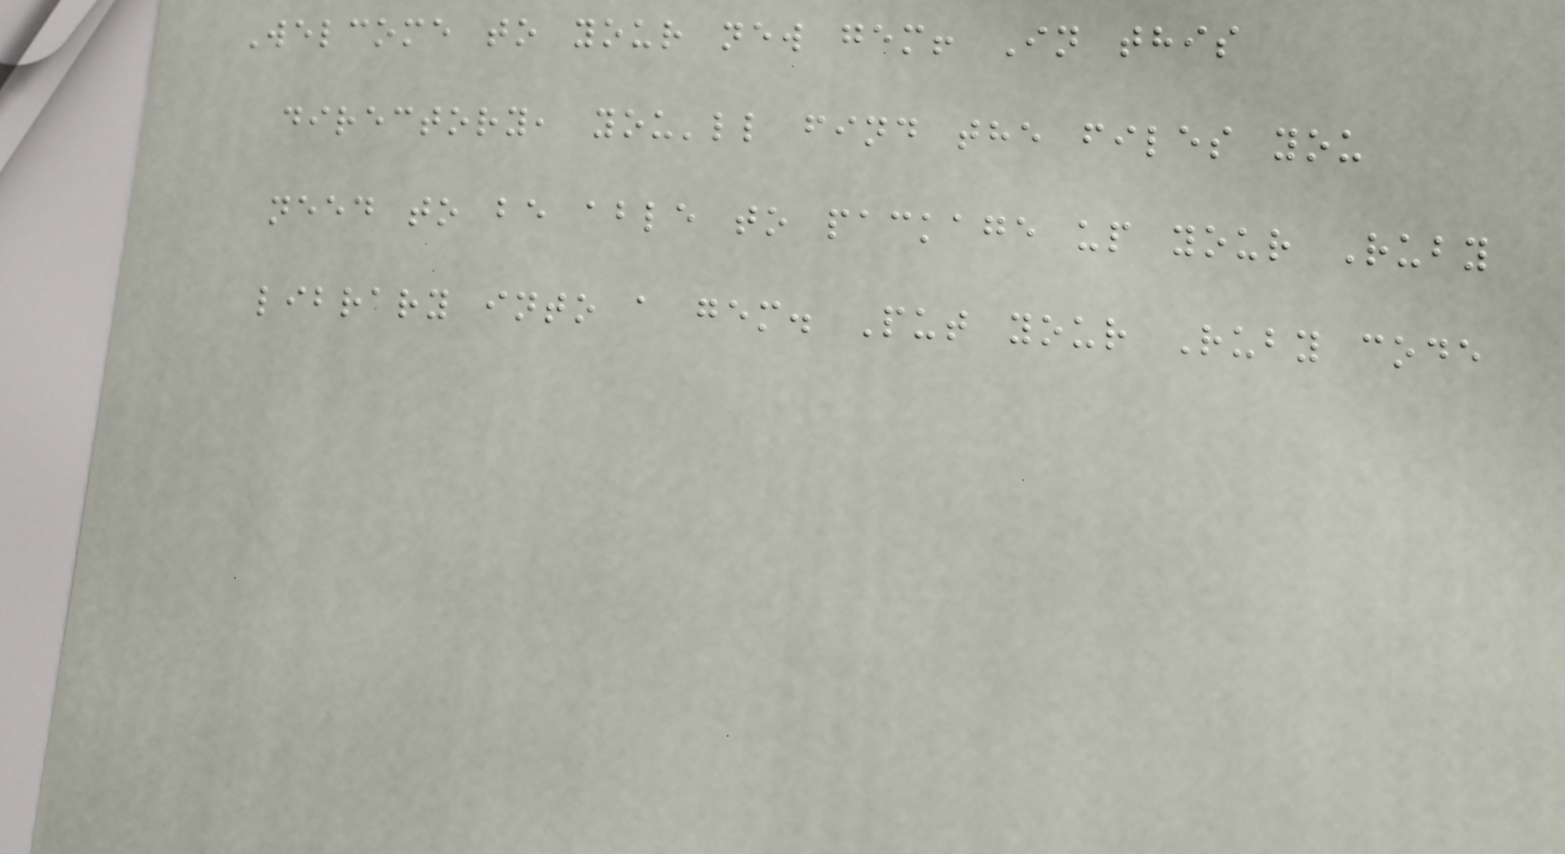Welcome to your new gem! In this
directory, you'll find the files you
need to be able to package up your Ruby
library into a gem. Put your Ruby code
